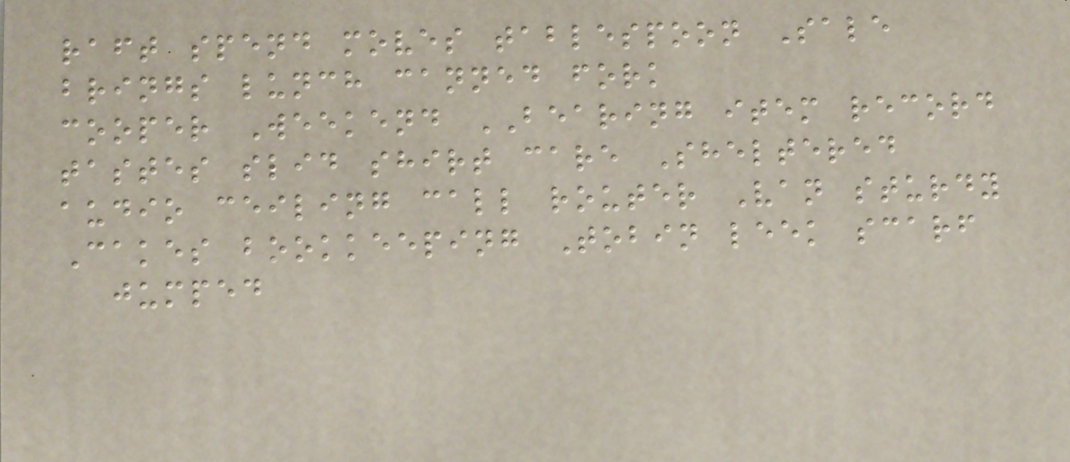raft spend moves tablespoon Sale
brings lunch canned fork
cooper Weekend BEARING item record
tastes slid shirt care Sheltered
audio ceiling call router Van sturdy
Cakes bookkeeping Tobin leek scarf
jumped
